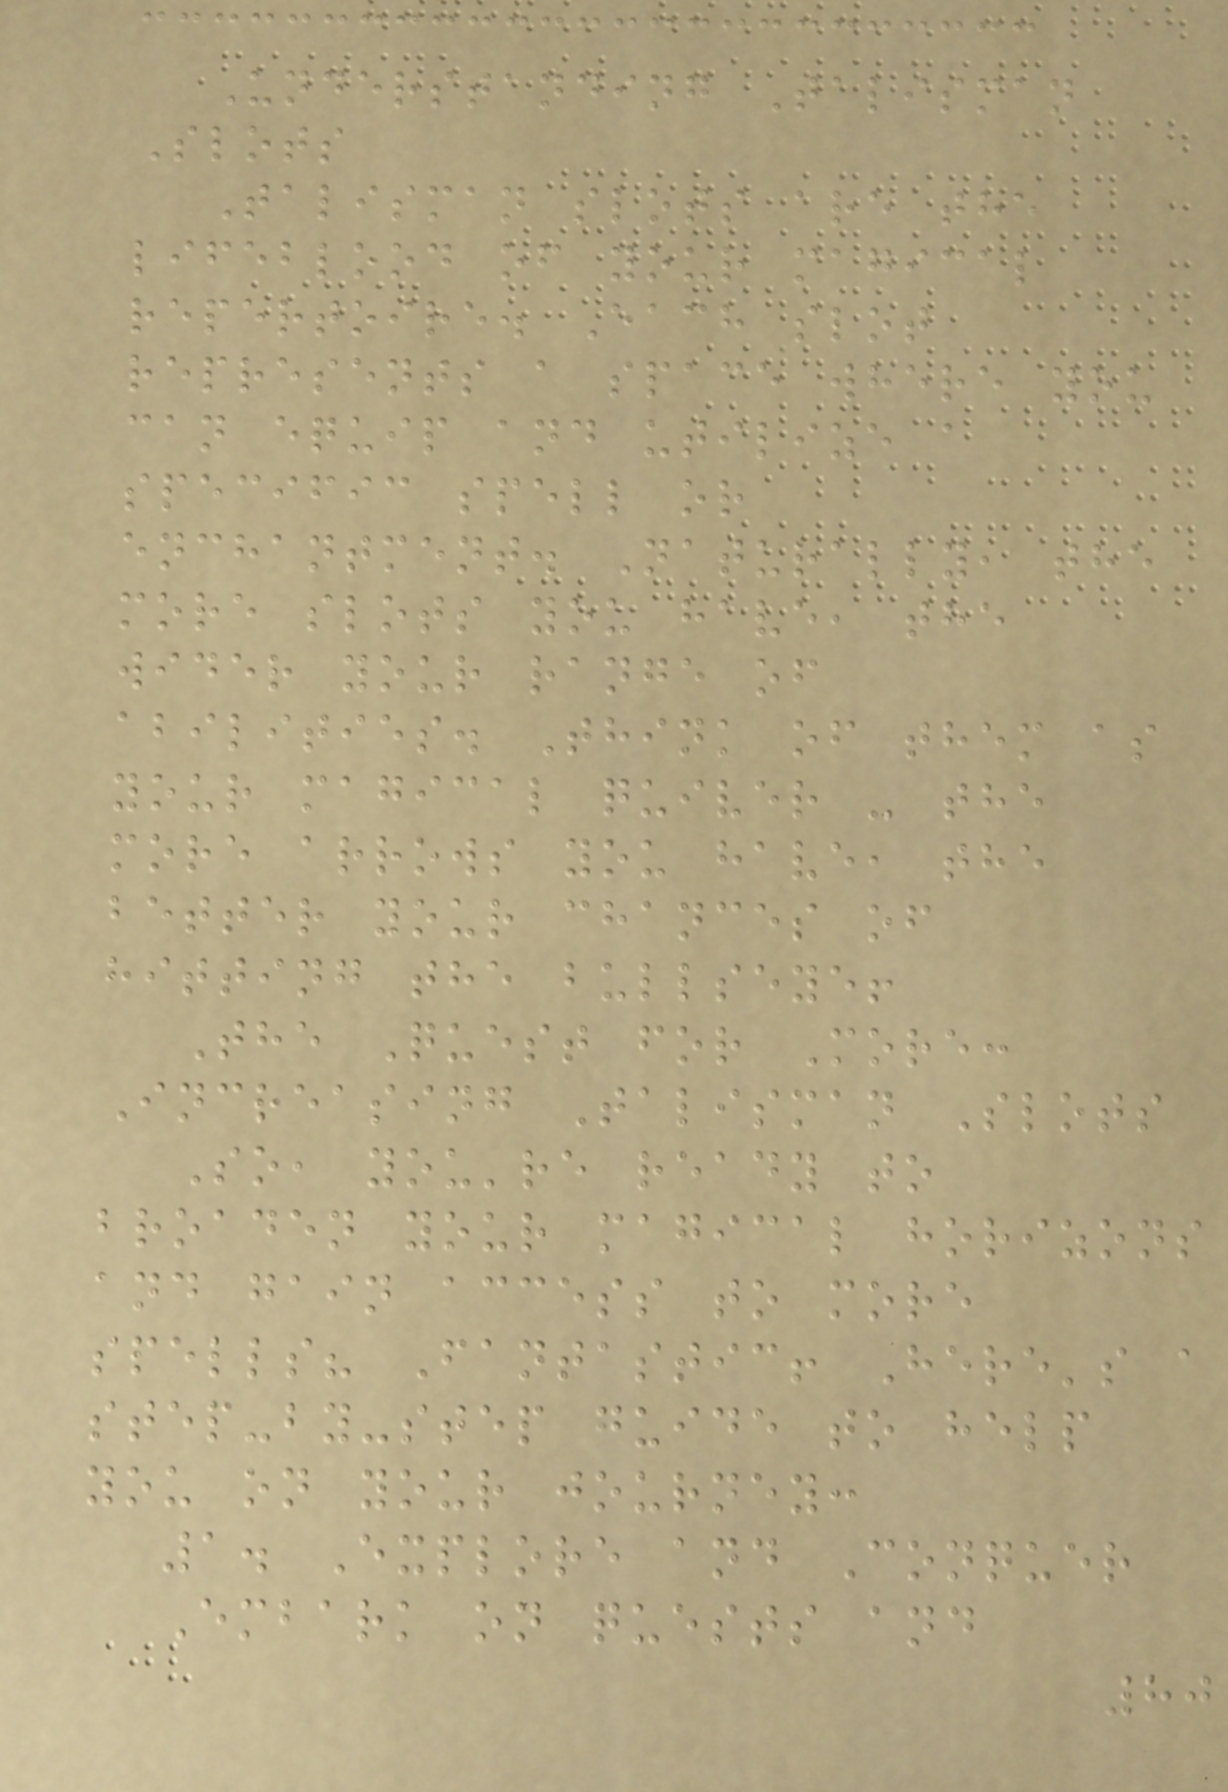Understanding Talisman
Slots
Talisman slots are the
lifeblood of your magical
repertoire. Each slot
represents a space where you
can equip and utilize a
specific spell or
enchantment. Naturally, the
more slots you have, the
wider your range of
abilities. Think of them as
your magical quiver - the
more arrows you have, the
better your chances of
hitting the bullseye!
The Quest for More:
Increasing Talisman Slots
So, you're ready to
broaden your magical horizons
and gain access to more
spells? Fantastic! Here's a
step-by-step guide to help
you on your journey:
1. Explore and Conquer
Embark on quests and
80
